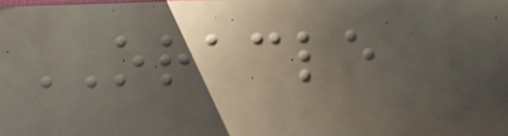ORACLE
